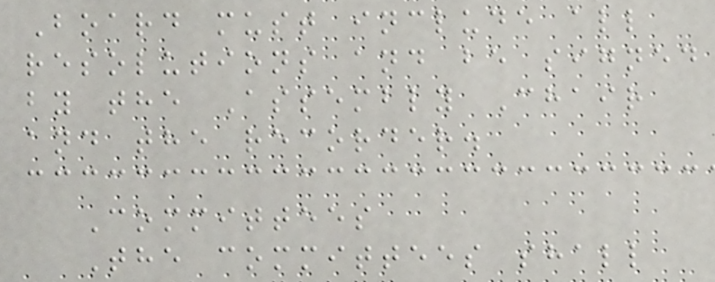Board must include all
resolutions and be signed
by the Assembly Chair
and the recorder.
Committees
The committees shall
